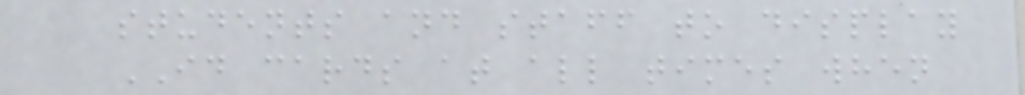students and staff to display
ID cards at all times when
